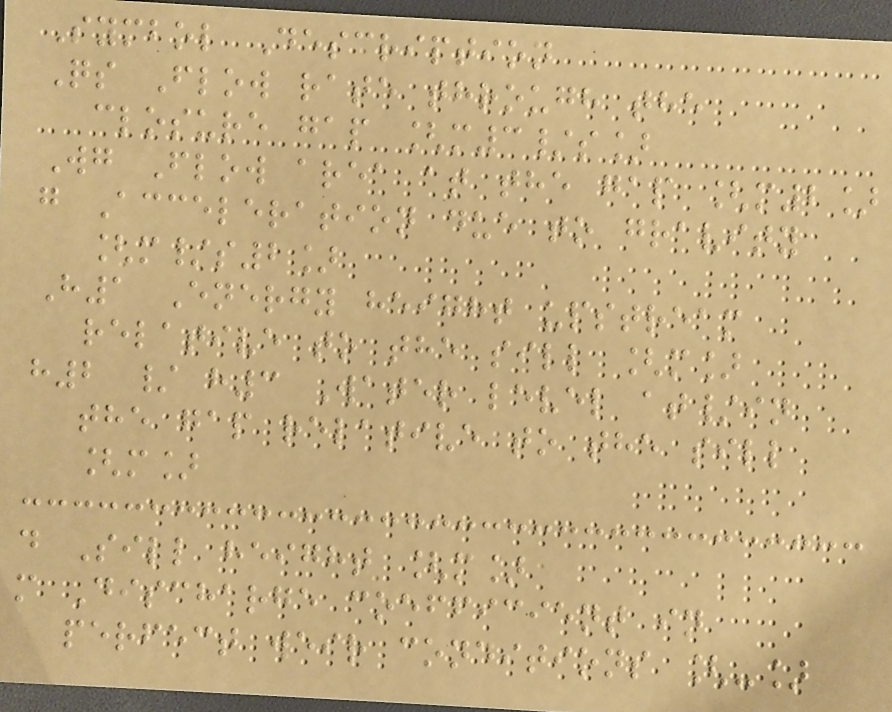Symbol Description
Qs Flow rate through the
closure gap [m3/s]
Wg Flow area at the gap [m2]
g Acceleration due to gravity
[m/s2]
H1 Energy height upstream
relative to the sill [m]
h2 / h3 Water level at/in
the gap relative to the sill
[m]
d Sill height [m]
m Discharge coefficient in
perfect weir conditions [-]
